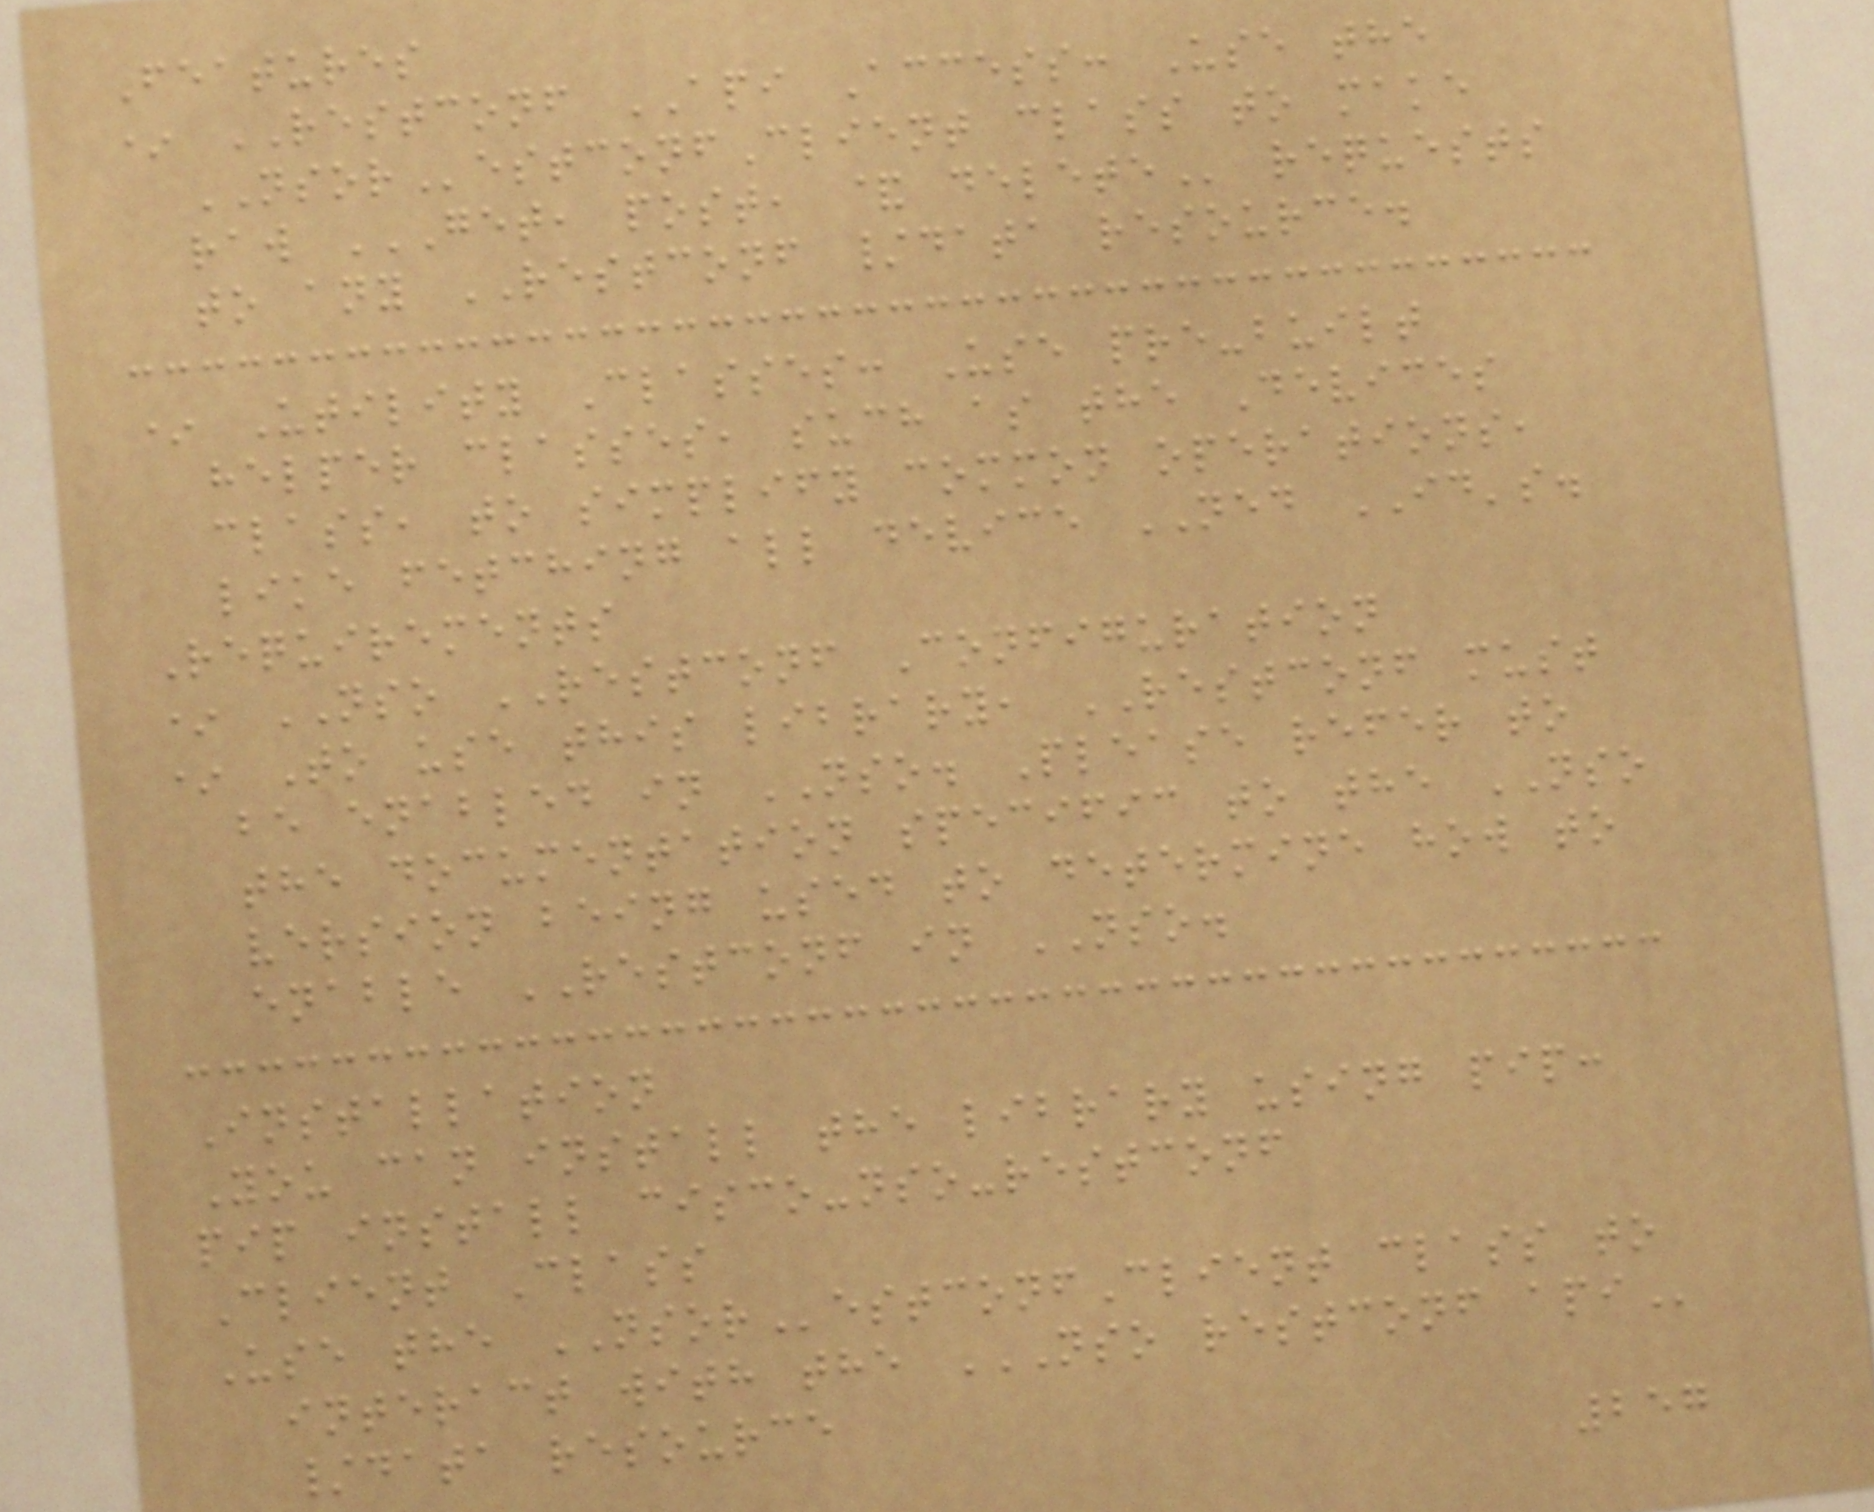Features
* RESTCONF API Access: Use the
NSORestconfClient class to make
raw GET, POST, & DELETE requests
to any RESTCONF /data resource.
* Utility Classes: Use pre-built
helper classes, such as the Devices
class, to simplify common operations,
like fetching all device NED ID's.
Requirements
* NSO RESTCONF Configuration
* To use this library, RESTCONF must
be enabled in NSO. Please refer to
the documentation specific to the NSO
version being used to determine how to
enable RESTCONF in NSO.
Installation
You can install the library using pip:
pip install cisco-nso-restconf
Client Class
Use the NSORestconfClient class to
interact with the NSO RESTCONF API
/data resource
257
